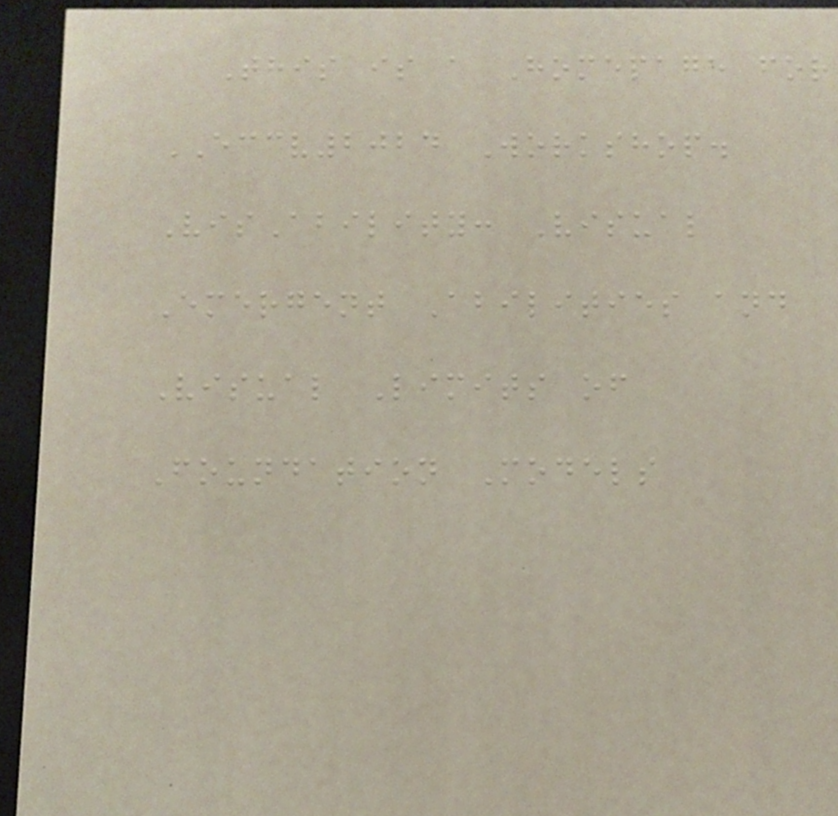This is a Homepage for
ECCV2024 Workshop.
VisAbility: Visual
Emergent Abilities and
Visual Limits of
Foundation Models
